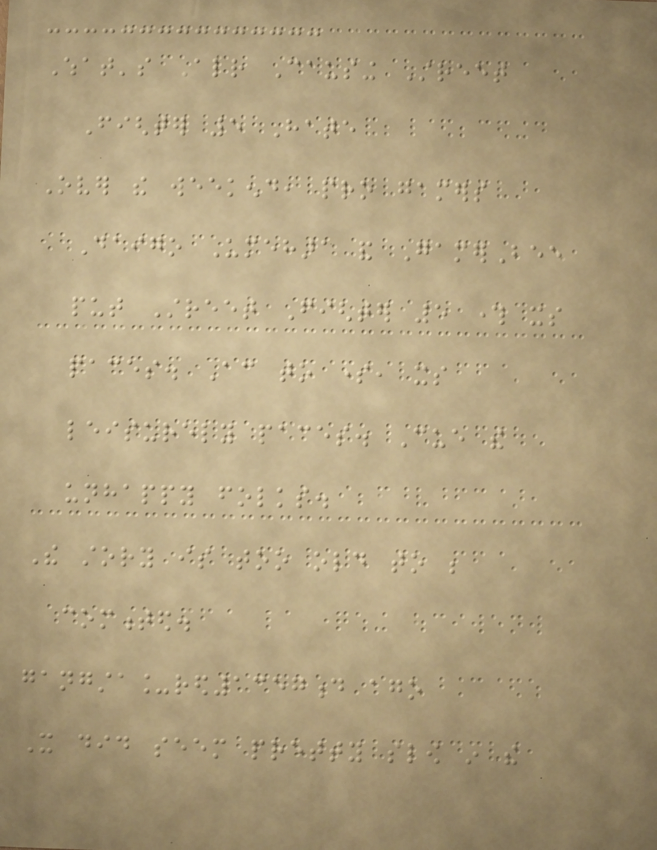What's Already Causing Street
Fighter 5 Hate
Over the weekend, pro gamers
Daigo Umehara and GamerBee
put Street Fighter 5 through its
paces. According to some, its
leisurely paces. Cue the
unhappy folks.
The story is too old to be
commented.
gangsta_red1357d ago
It did seem pretty slow in the
